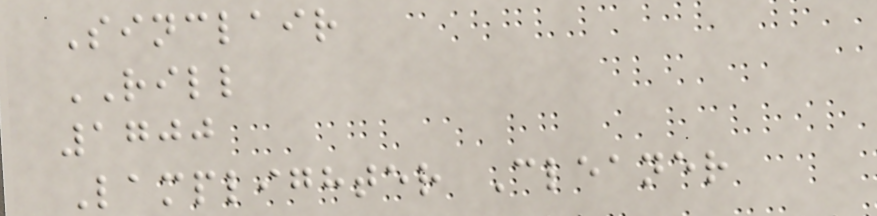Sinclair
RILL
1700
Lamplighter Cleaner
